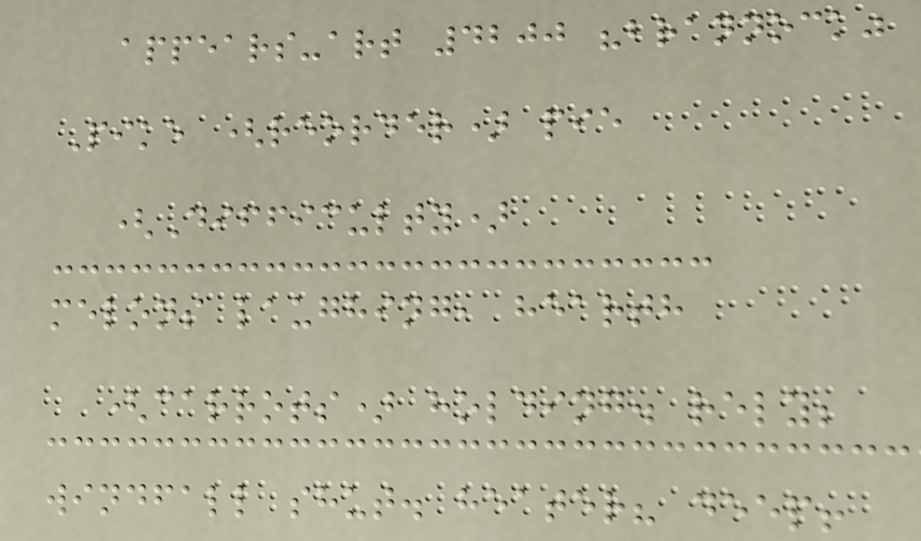appears-art 4200 "brannock"
Pike (reorder) pie
(Difficulty)
melons laughing, hearth
(carrots) holding. rely;
windfall shut. heater? deep!
